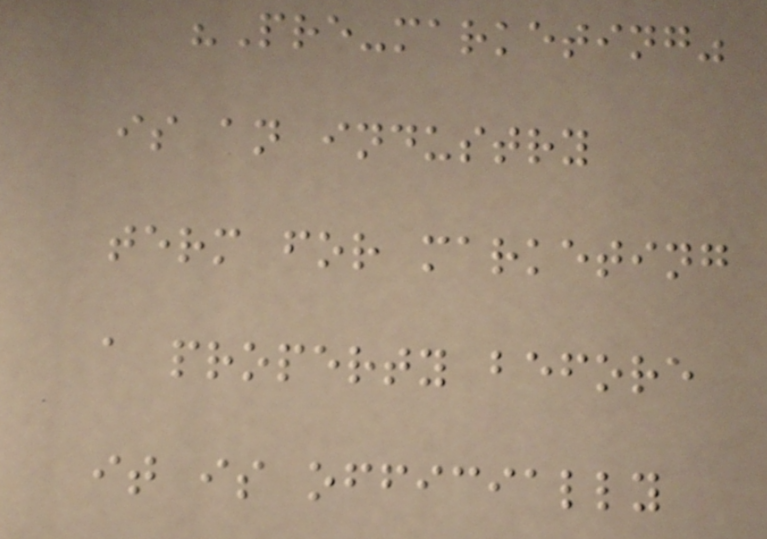"Pre-marketing"
is an industry
term for marketing
a property before
it is officially
